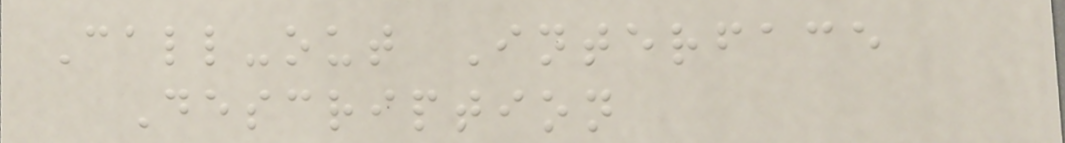Call-out Interface
Description
